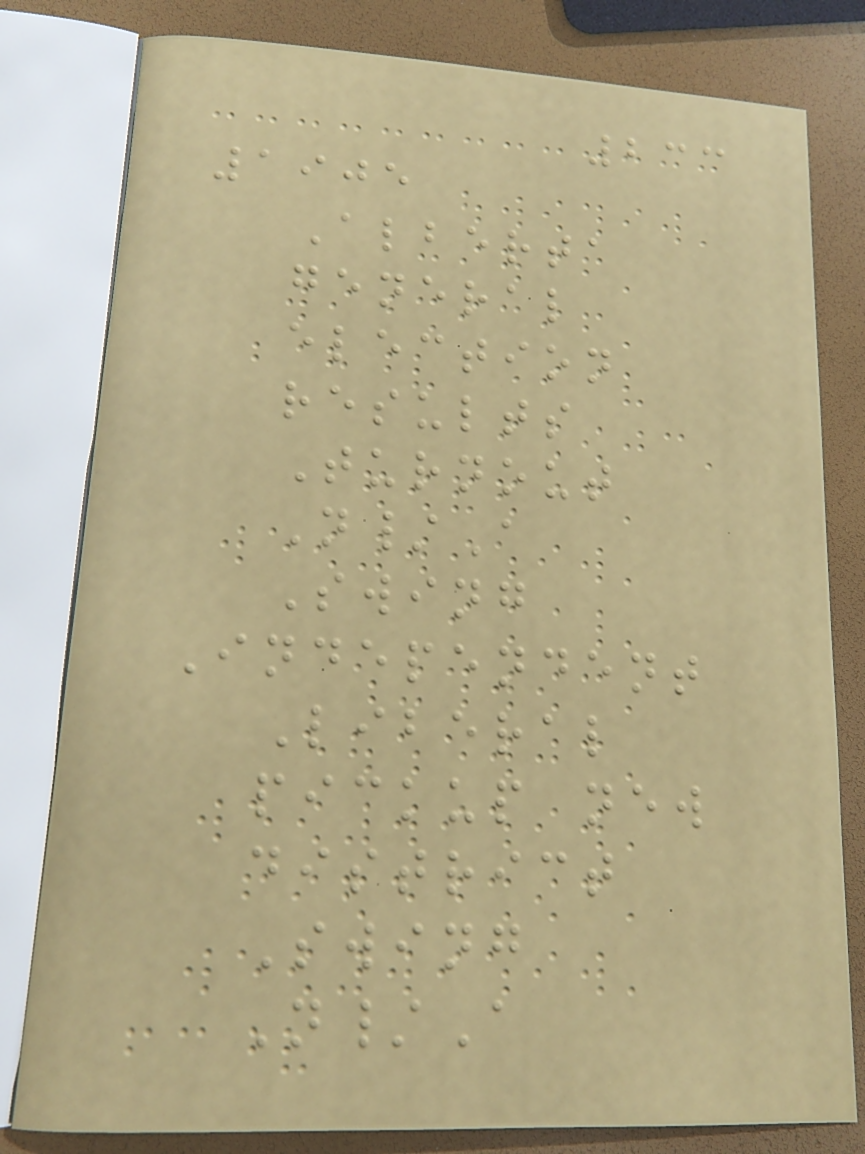233
1905
Alberta
general
election
results
Turnout
N/A
Swing
Independent
Liberal
pickup new
district
Swing
N/A
